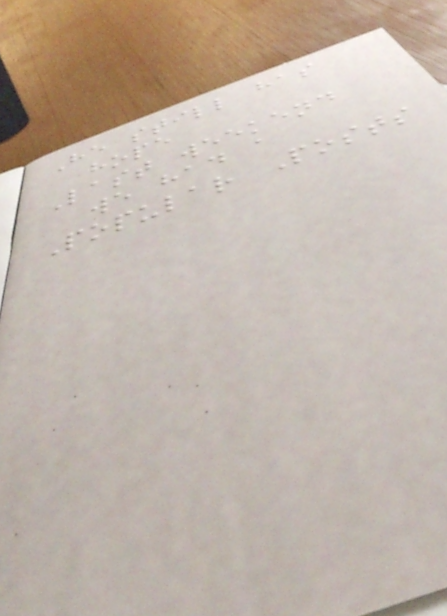He still has
hope
Last weekend
we had a
Popular Posts
